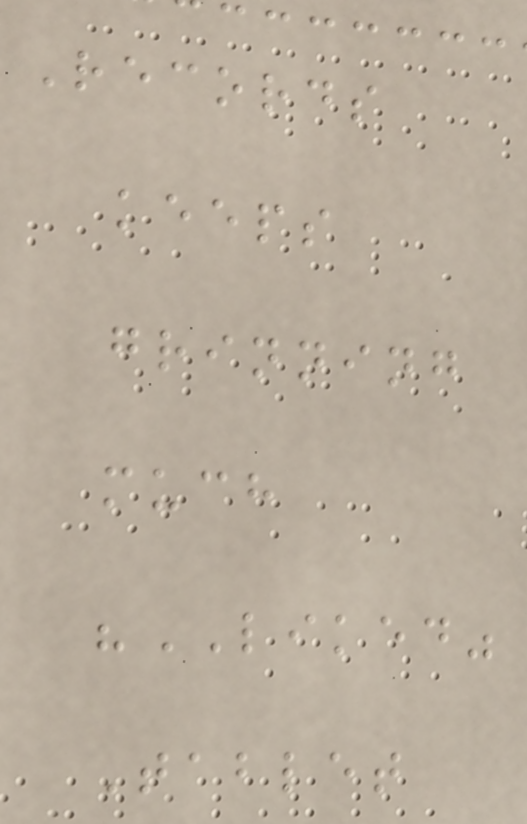Records
keeps
grinning
much
"LIKED"
Tablet
